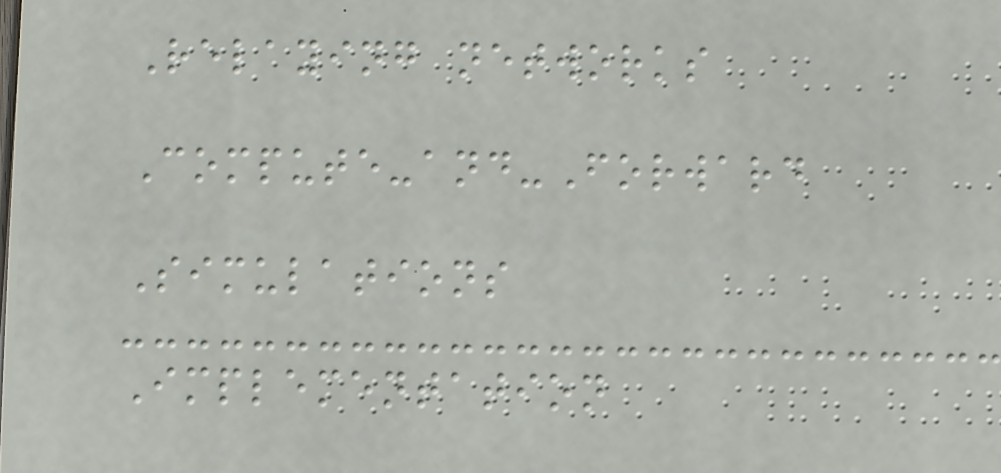Relaying networks
Compute-and-Forward
Simulations
Implementation
